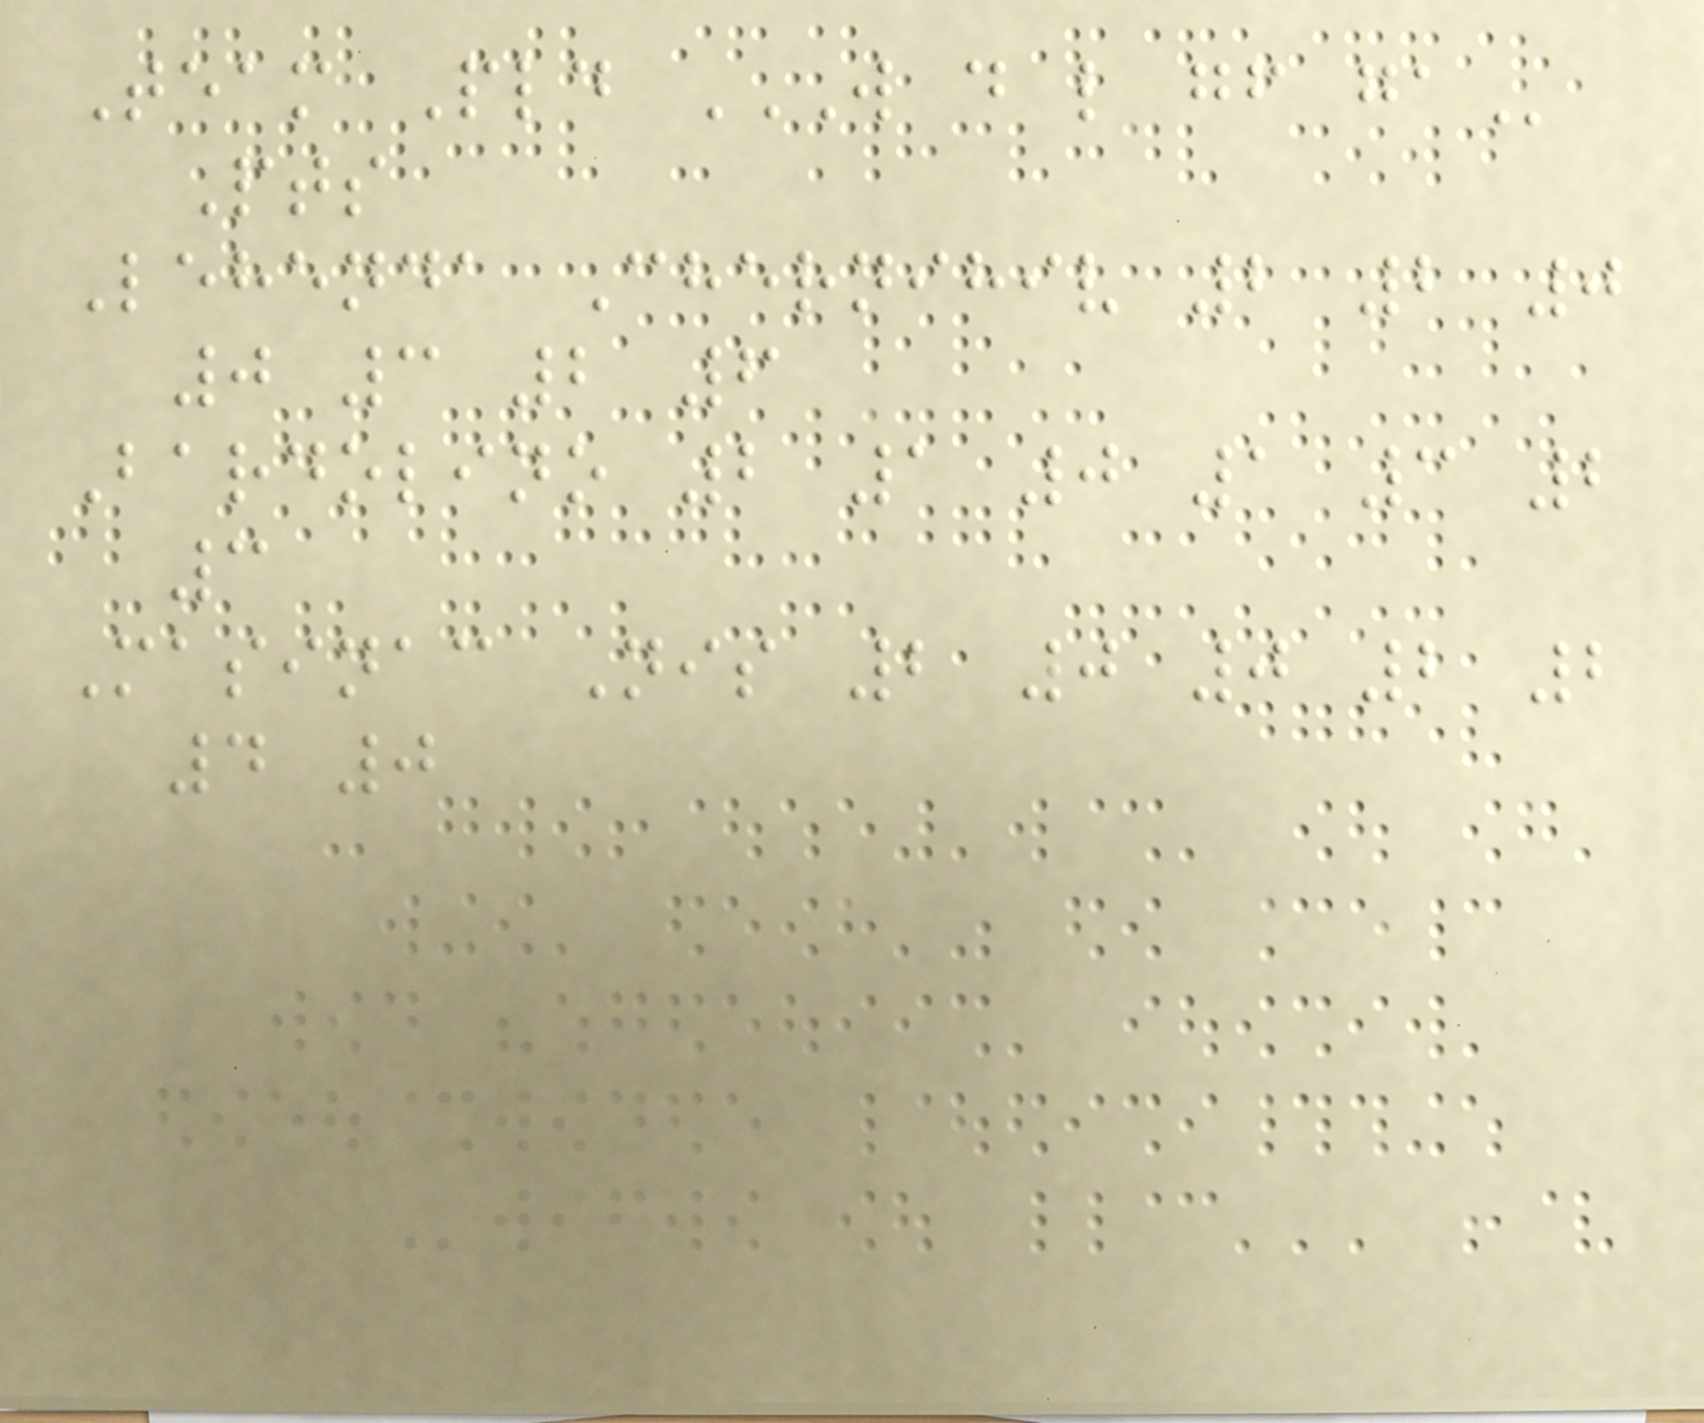Team Pld W D L GF GA
Pts
Lehenda Chernihiv 2 2 0
0 3 2 6
Bardolino 2 1 0 1 3 2
3
Masinac Nis 2 0 0 2 2
4 0
